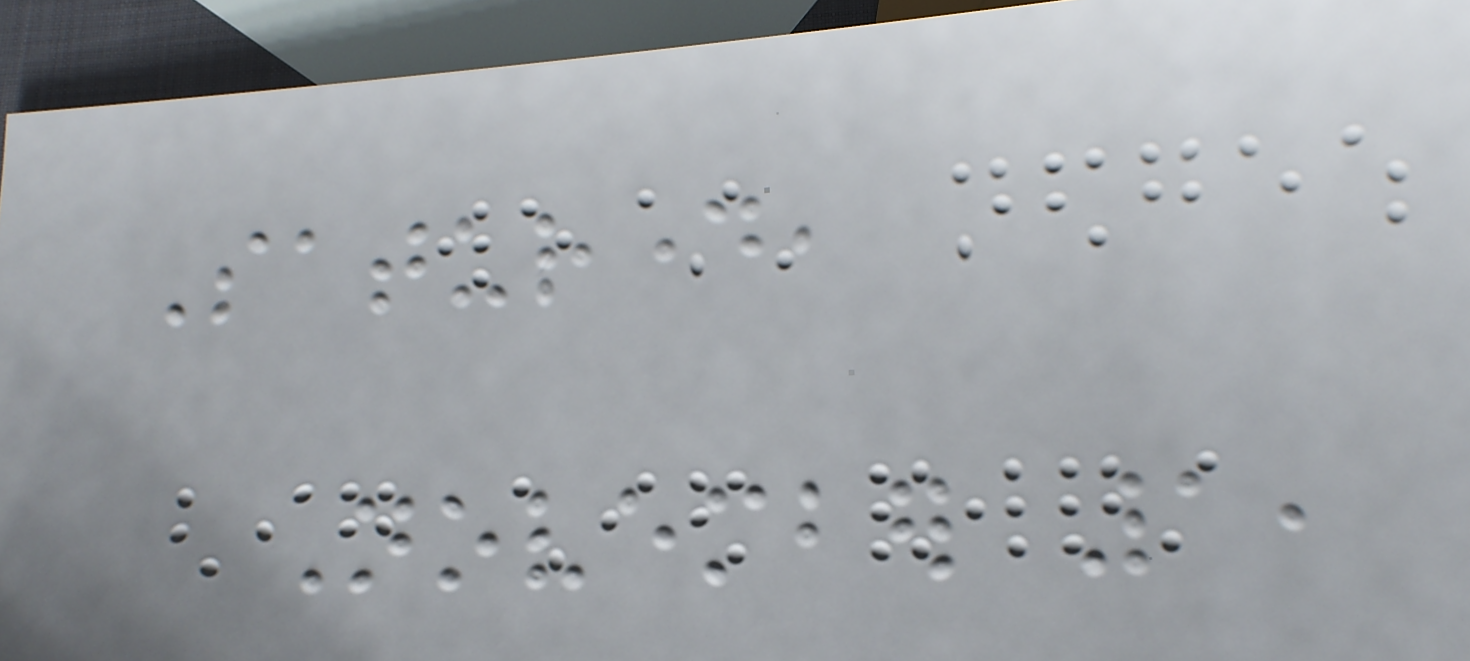Saturday,
November 1,
